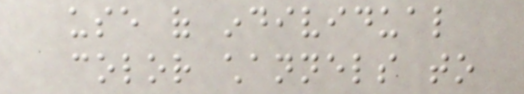use of individual
color channels to
